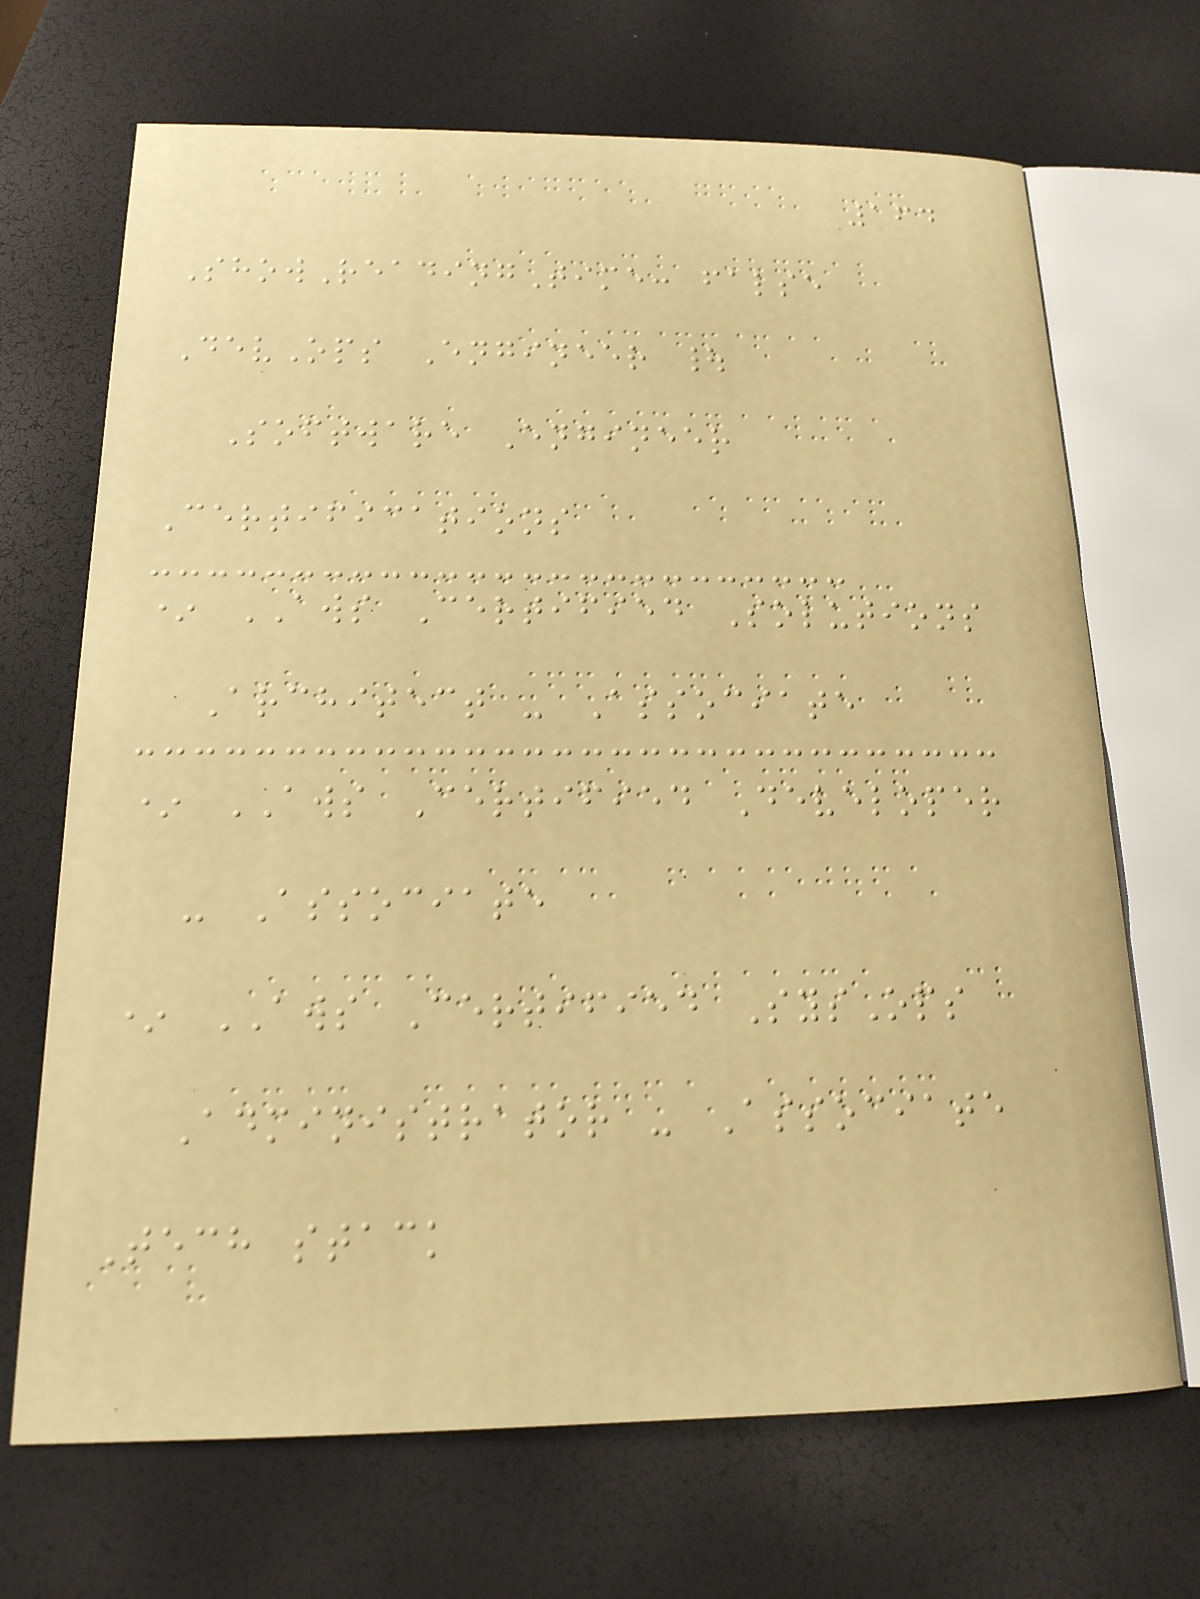164
ShowReadingTime: false
DevOps Engineer |
Software Engineer
Certifications
* AWS Certified Solutions
Architect - Associate
* AWS Certified Developer
- Associate
* AWS Certified SysOps
Administrator - Associate
Tech stack
